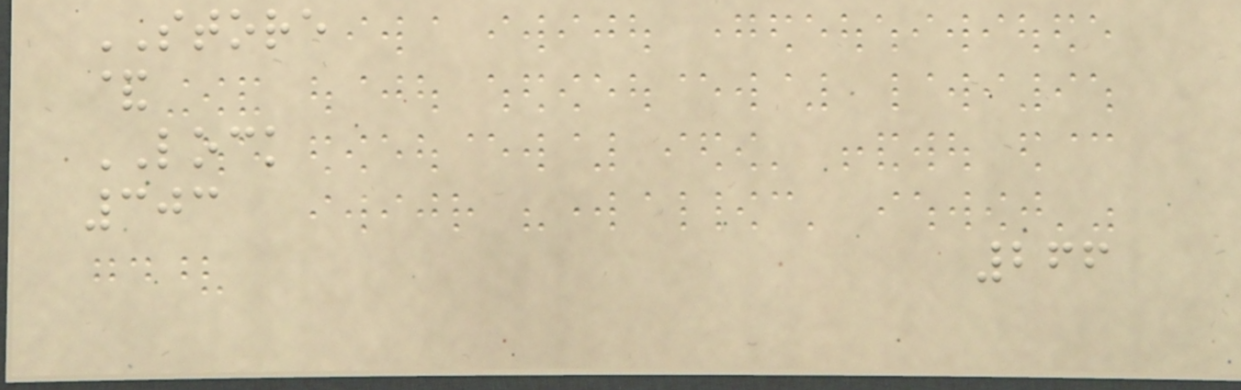STORE
&
LOCK
303
266
